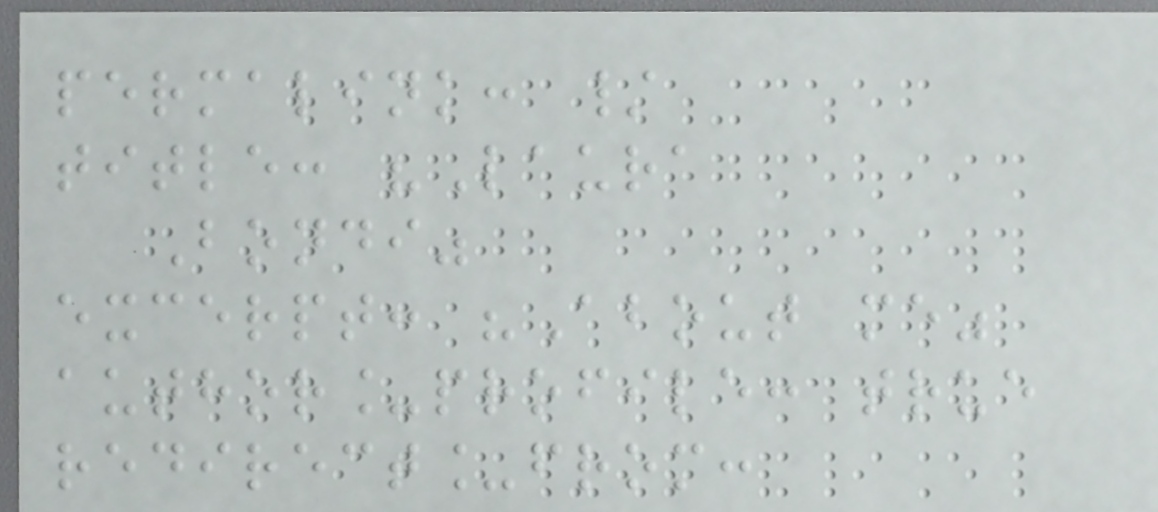permalink: /
title: "Laura
Bondi"
excerpt: "About me"
author_profile: true
redirect_from:
